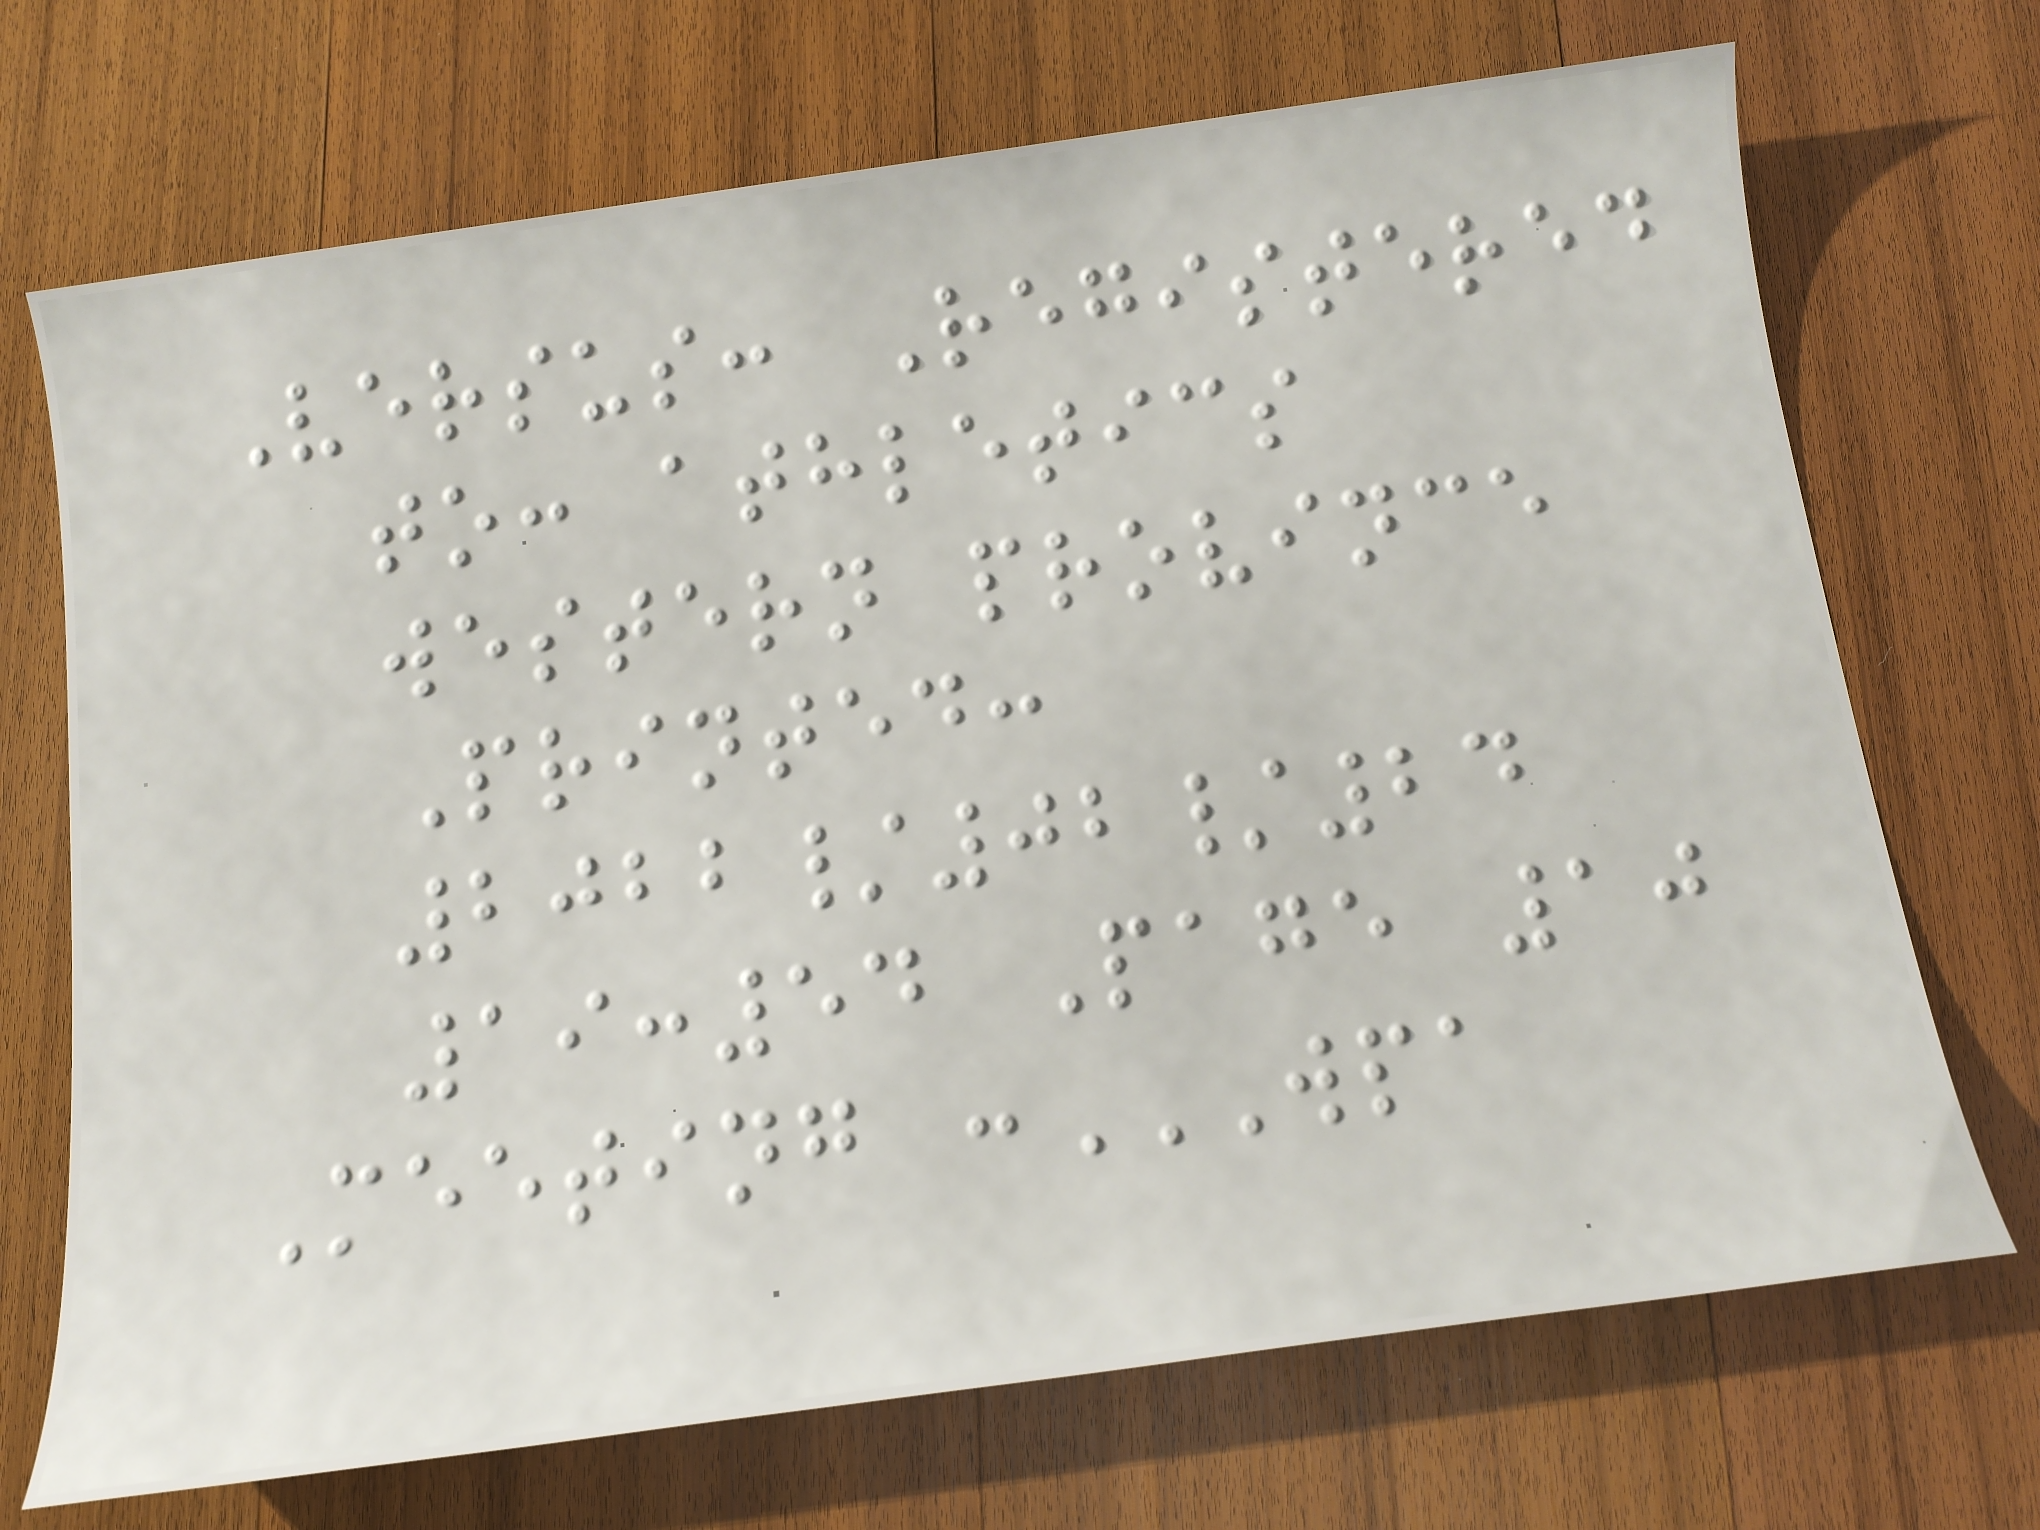Versus: Registered
to: athletics
western province
Printed:
2022/02/24
19:54 Page 10
Meeting :WPA
